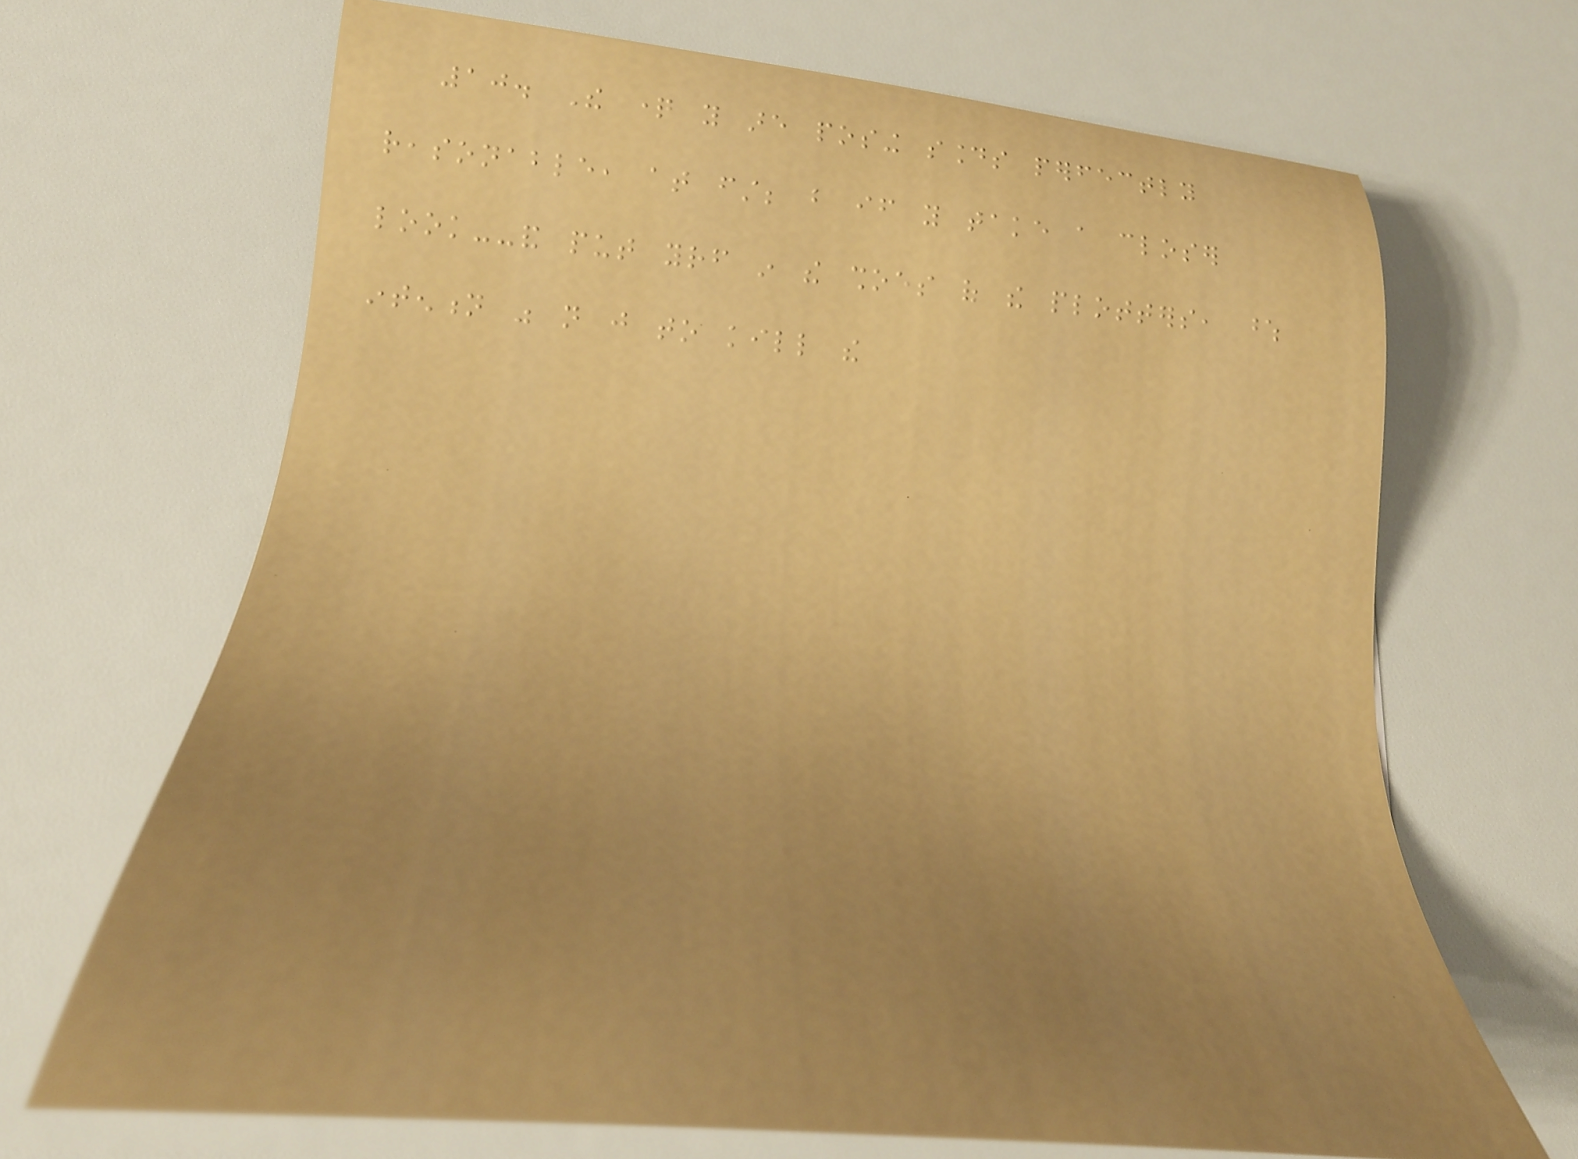10. The question you are posing sounds perfectly
reasonable, at first; but if you take a closer
look--and put yourself in the shoes of the plotters, whose
intention was not just to kill the
